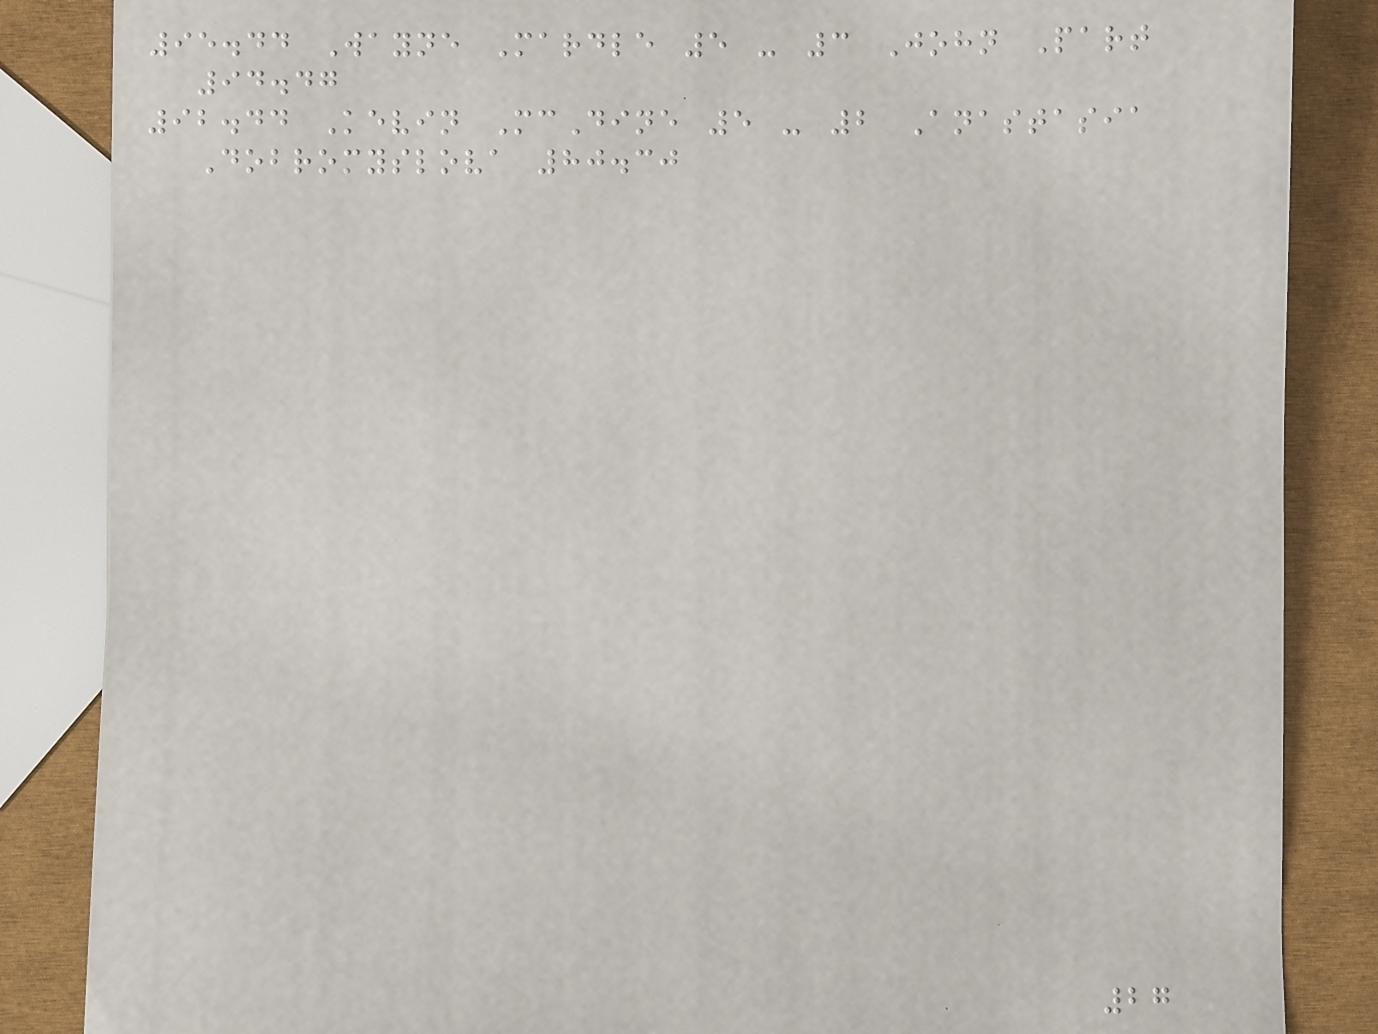95.44 Wayne Mardle 5 - 3 John Part
94.47
92.44 Kevin McDine 5 - 2 Anastasia
Dobromyslova 80.30
27
